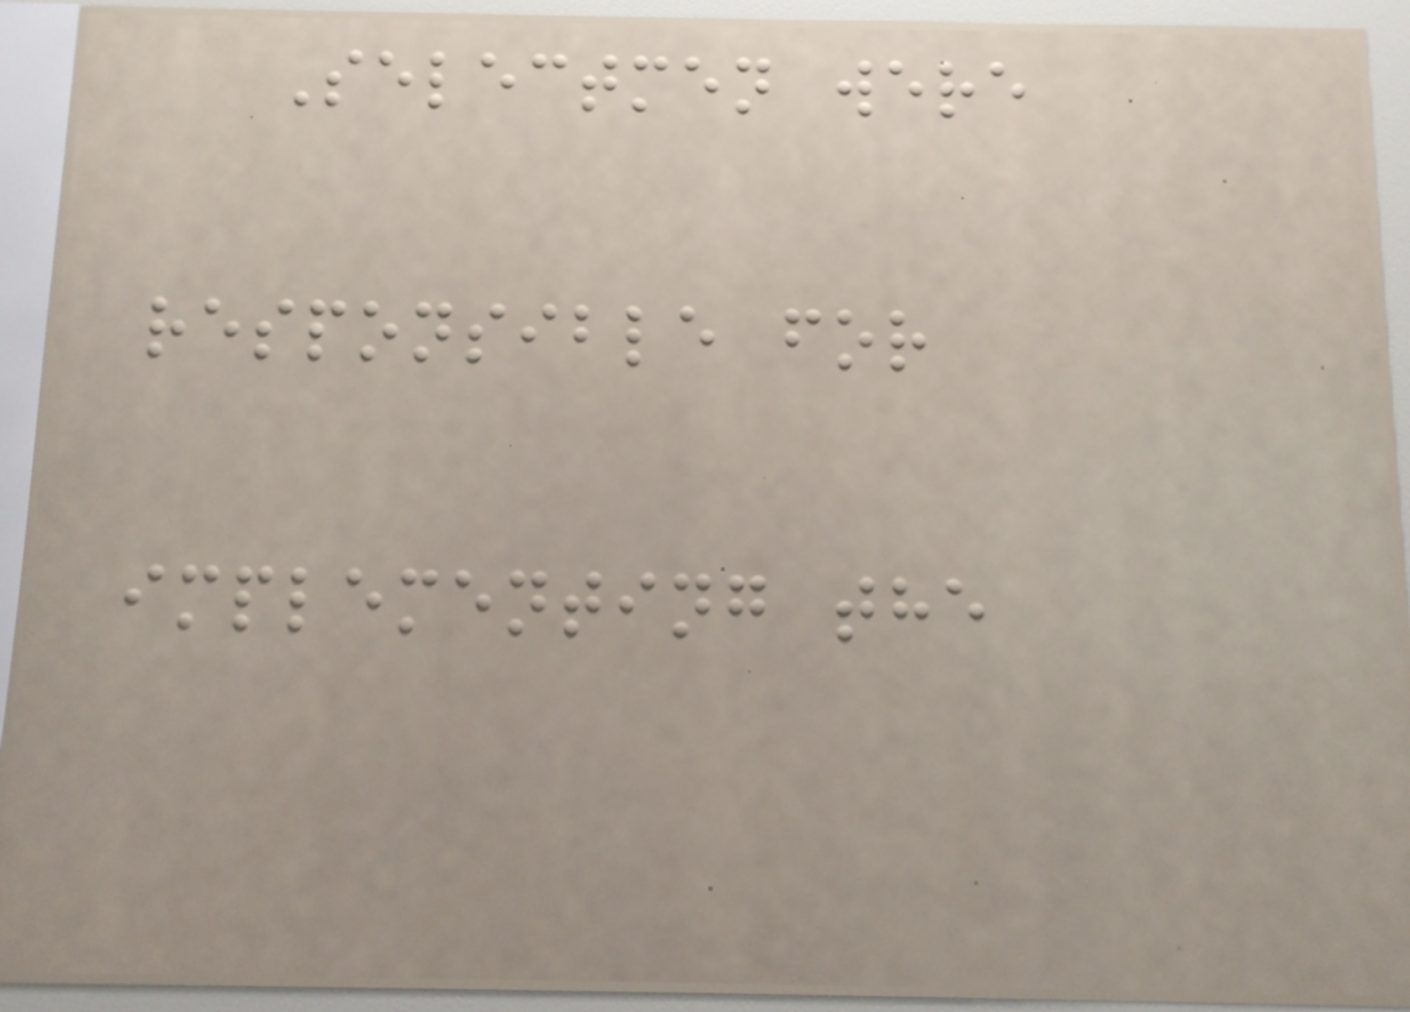Selectmen were
responsible for
implementing the
